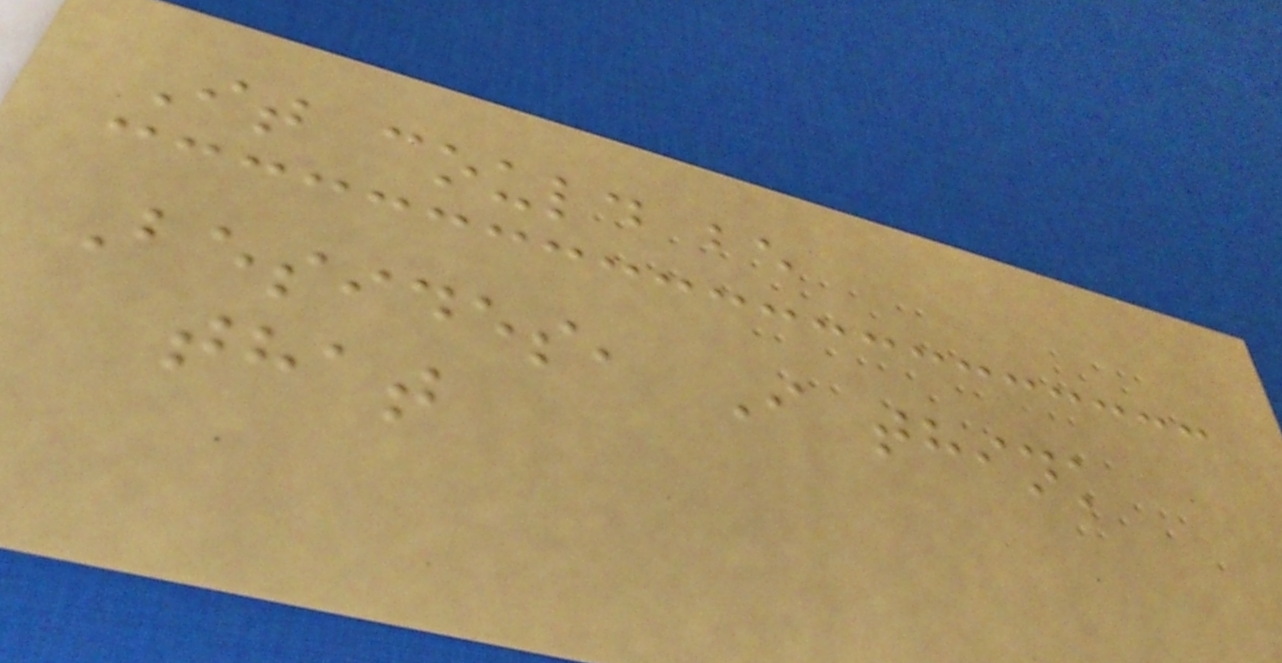It could be
Besides, I think
that
